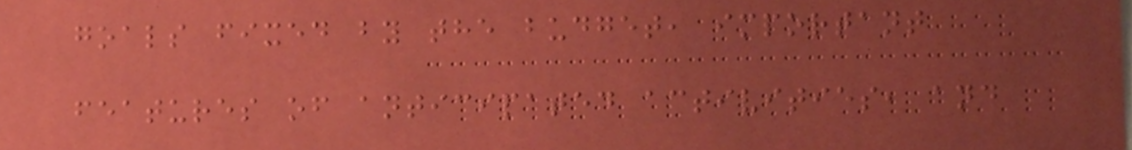goals fixed by the budget, important
features of anticipated activities, and
